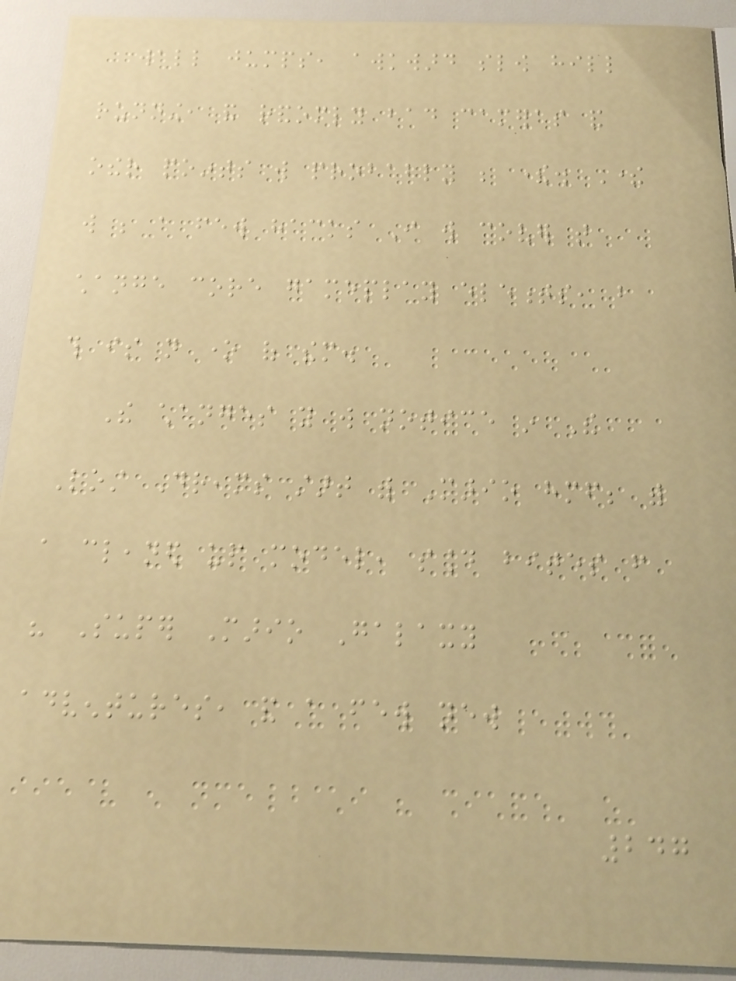wall jumps, awkward slow hill
running, and randomly bad cameras and
other points will probably be there. There
will be a few hacks I will cover that
change core gameplay elements, but
this is not one of them.
The changes you will notice in The
Lost Dreams start with Mario himself; with
a cleaned up model, sound bites from
his Super Mario Galaxy
adventures, and a few new
247
